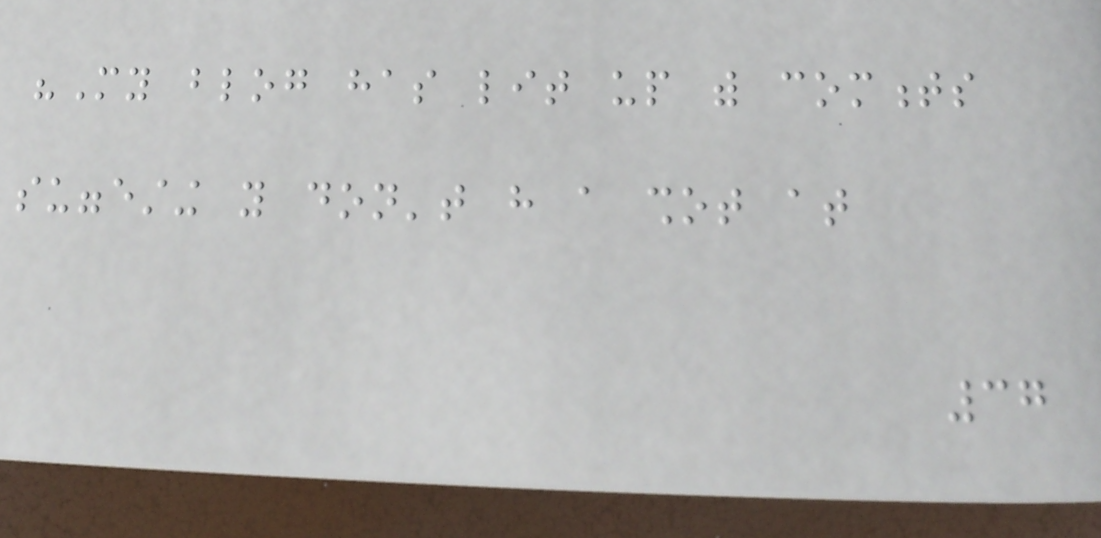"My blog has lit up with comments
suggesting you don't have a shot at
37
